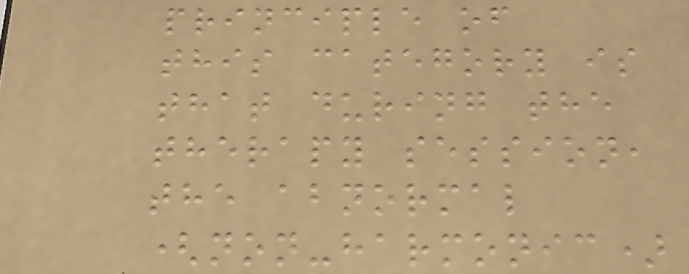principle of
this category is
that during the
therapy session,
the abnormal
(non-harmonic)
